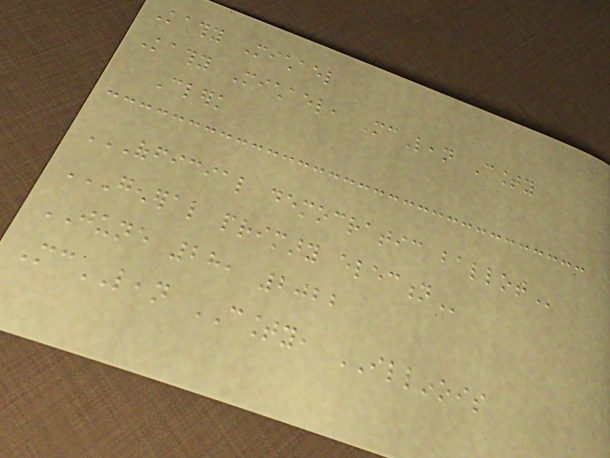Kathy Michael
Kathy Michael, McLean County
Clerk
OFFICIAL DEMOCRATIC BALLOT
GENERAL PRIMARY ELECTION
JUNE 28, 2022
McLEAN COUNTY, ILLINOIS
